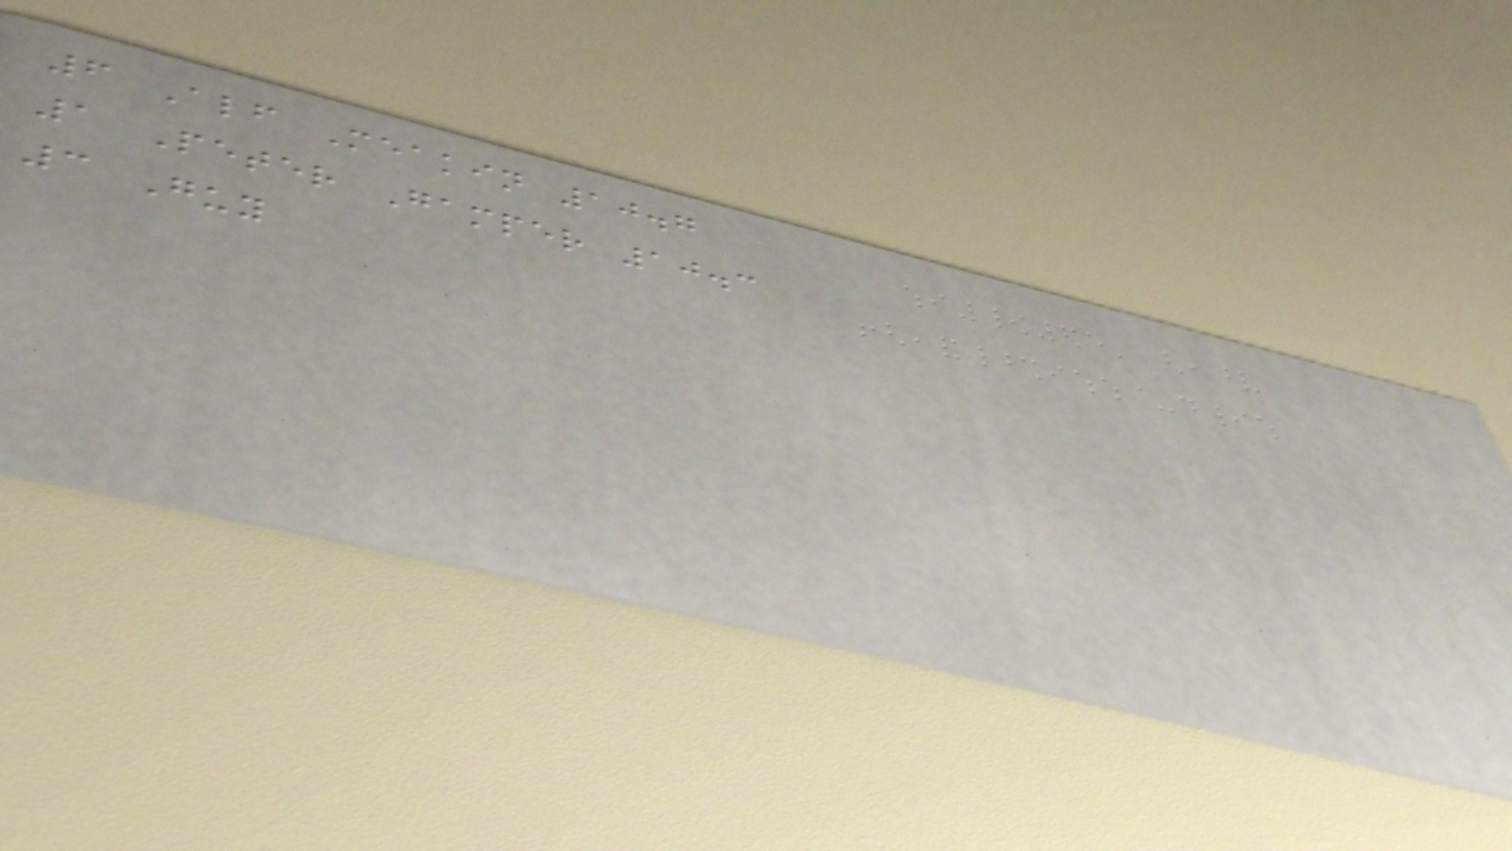6 Alf Meakin 10.7
1 Peter Gamper 10.3
3 Guy
